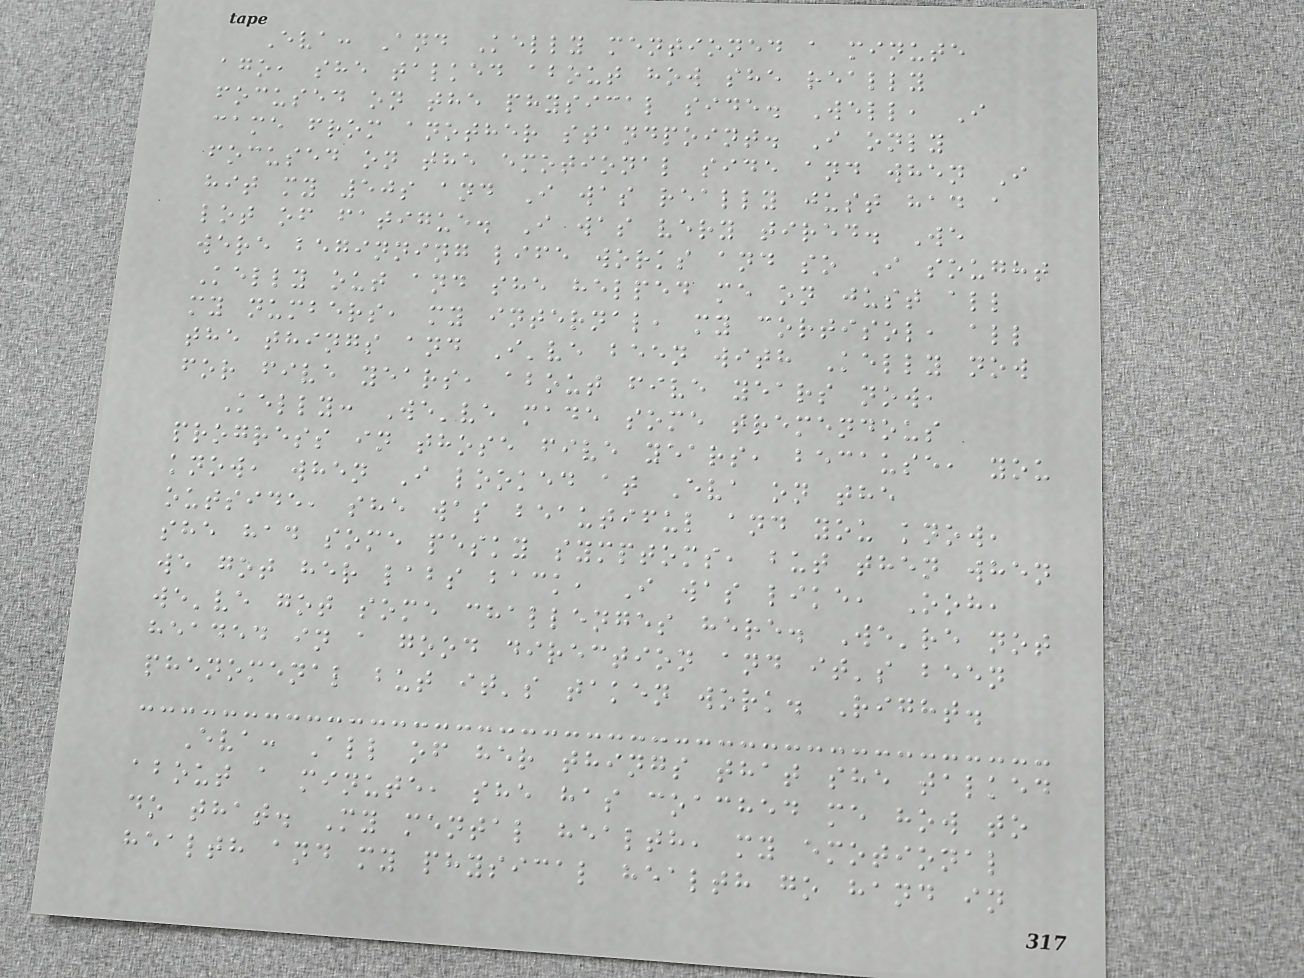Eva: And Kelly mentioned a minute
ago, she talked about how she really
focused on the physical side. Well, I
came from another standpoint. I only
focused on the emotional side and when I
hit my 50s and I was really just had a
lot of fatigue. I was very tired. We
were beginning life works and so I sought
Kelly out and she helped me on just all
my numbers, my internal, my cortisol, all
the things and I've been with Kelly now
for five years, about five years now,
Kelly: We've made some tremendous
progress in those five years, because, you
know, when I looked at Eva on the
outside, she was beautiful and you know,
she had some pesky symptoms, but then when
we got her labs back, I was like, Ooh,
we've got some challenges here. We're not
headed in a good direction and it's been
phenomenal but it's taken work. Right.
Eva: All of her things that she talked
about a minute, she has coached me how to
do that. My mental health, my emotional
health and my physical health go hand in
